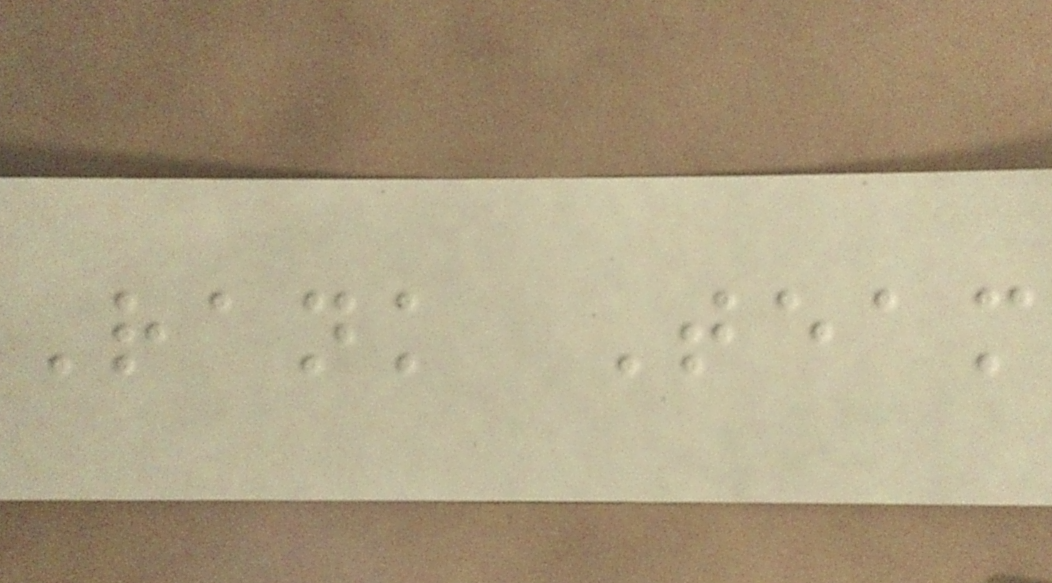Rank Team
